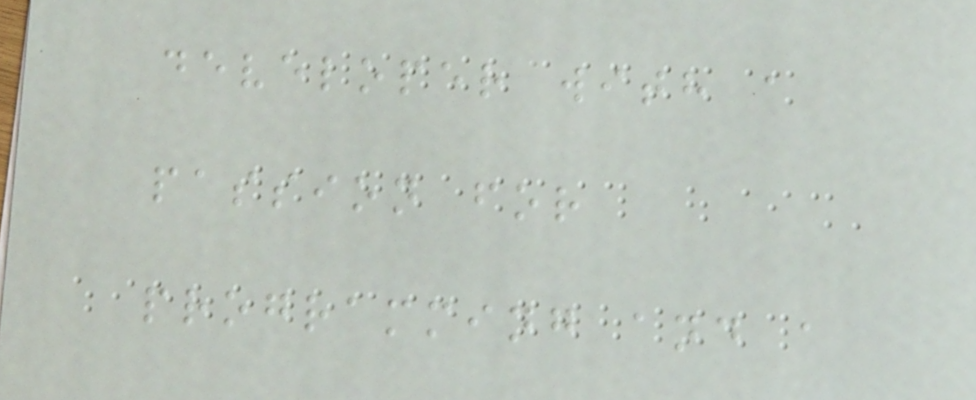developer with a
passion for
programming and a
